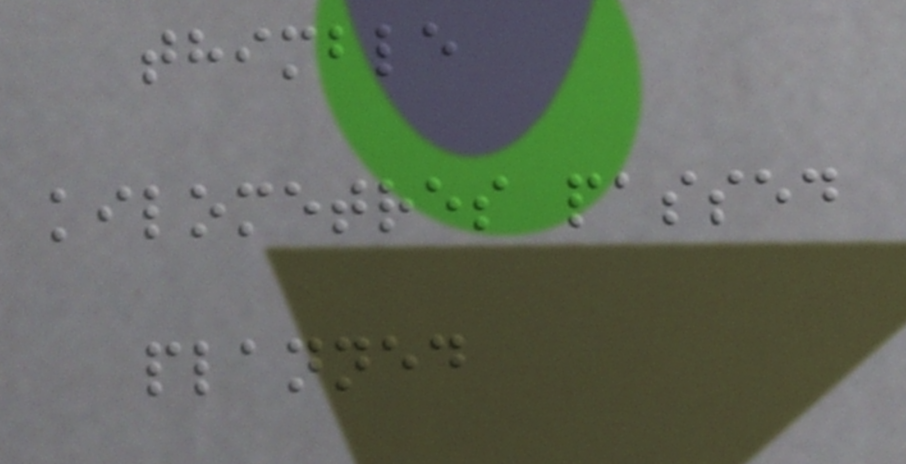thimble
kilometres passed
planned
